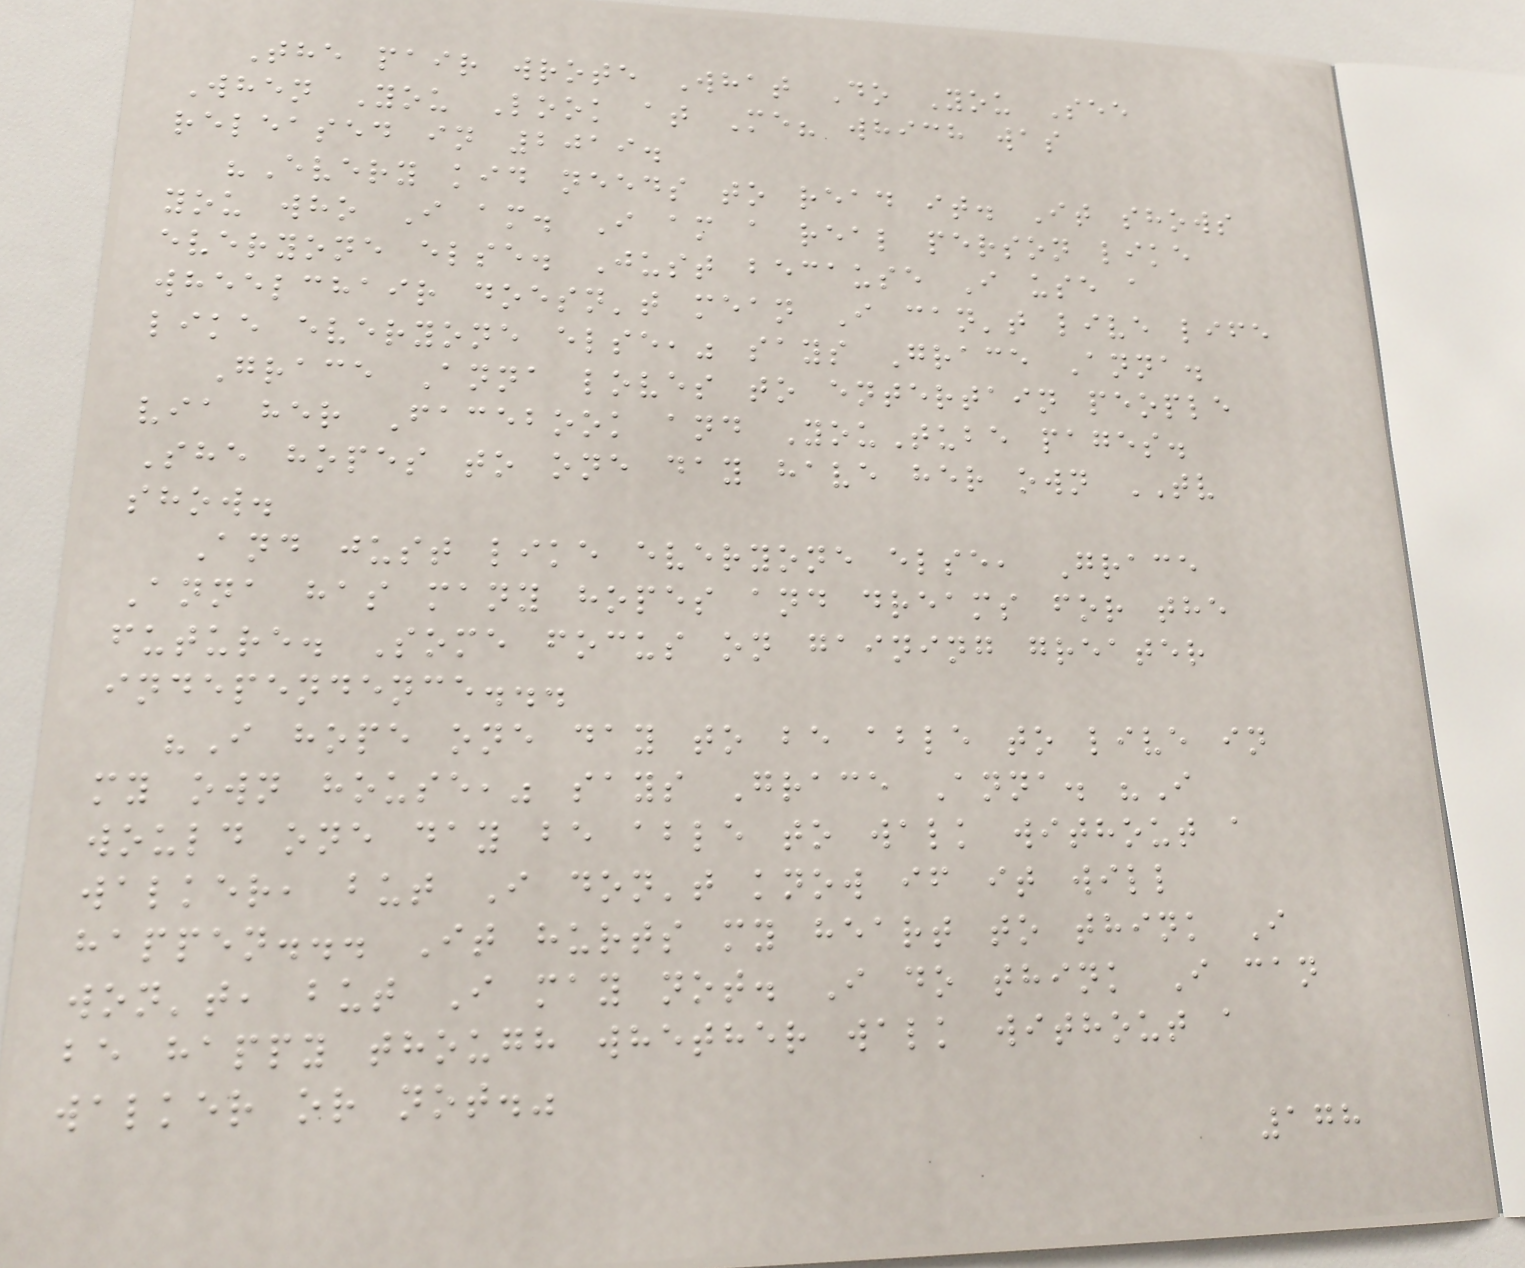The pair wrote What Do You See
When You Look at Me? which was
released in 2019.
"Every kid needs to read it. It shows
you who I am. I am a real person like
everyone else. Just because I use a
wheelchair doesn't mean I can't live life
like everyone else," says Grace Anna.
Grace Anna loves to entertain people
via her Facebook and YouTube pages.
She hopes to one day have her own TV
show.
And just like everyone else, Grace
Anna has many hopes and dreams for the
future. Some focus on gaining greater
independence...
"I hope one day to be able to live in
my own house," says Grace Anna. "I
would one day be able to walk without a
walker, but I don't know if it will
happen... It hurts my heart to think I
won't, but I may not. I do think I can
be happy though whether walk without a
walker or not."
178
